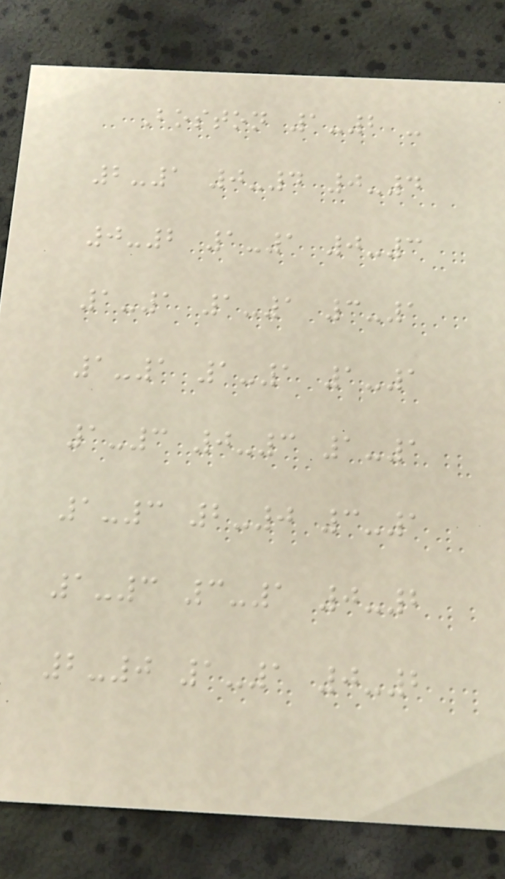Boston 1-2 -
2-1 0-4 0-4
0-2 1-1 0-3
1-1 1-1 3-1
1-1 1-1 1-1
1-3 0-3 1-1
1-3 2-0 3-1
1-3 3-1 0-2
2-0 1-1 0-2
